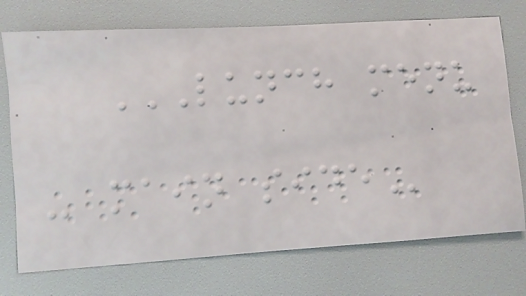LUNCH MENU
- MAIN SIDE
